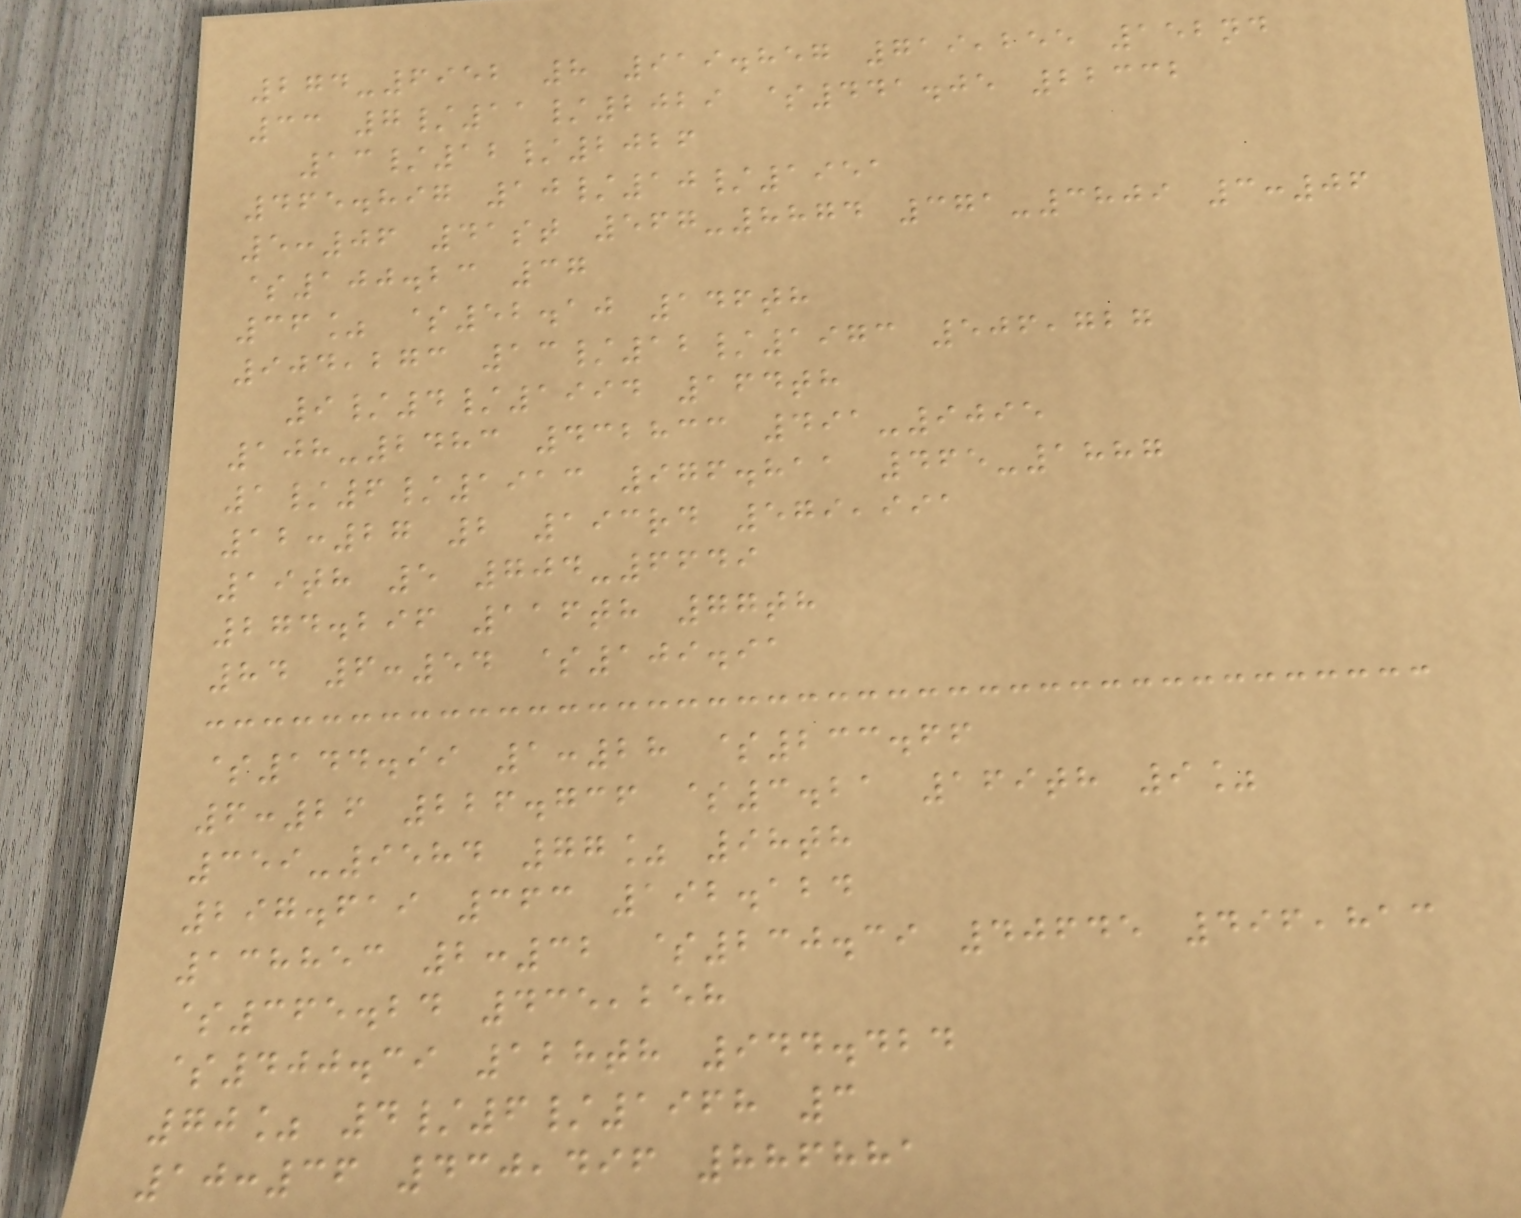274-6952 8 919.857 719,255 152nd
33 7/11/2029 $441.05 22332
13/12/2026
465.897 10/10/1951
5:06 41st 567-8874 371-3809 3:06
$100.23 37
36% $52.10 146th
904,273 13/12/1973 506,727
9/4/1994 164th
108-2483 432833 491-9095
1/6/1913 976.811 465-1887
12:27 2 193rd 579,991
19th 5 704-6649
274.296 116th 77th
84 6:54 $109.91
$144.99 1:28 $233.66
6:26 226.736 $3.21 169th 9%
359-9584 77% 98th
297.619 363 192.124
138853 2:32 $230.39 40645 496,813
$365.24 435,258
$400.39 128th 944.424
70% 4/6/1968 3
10:36 430,496 886881
